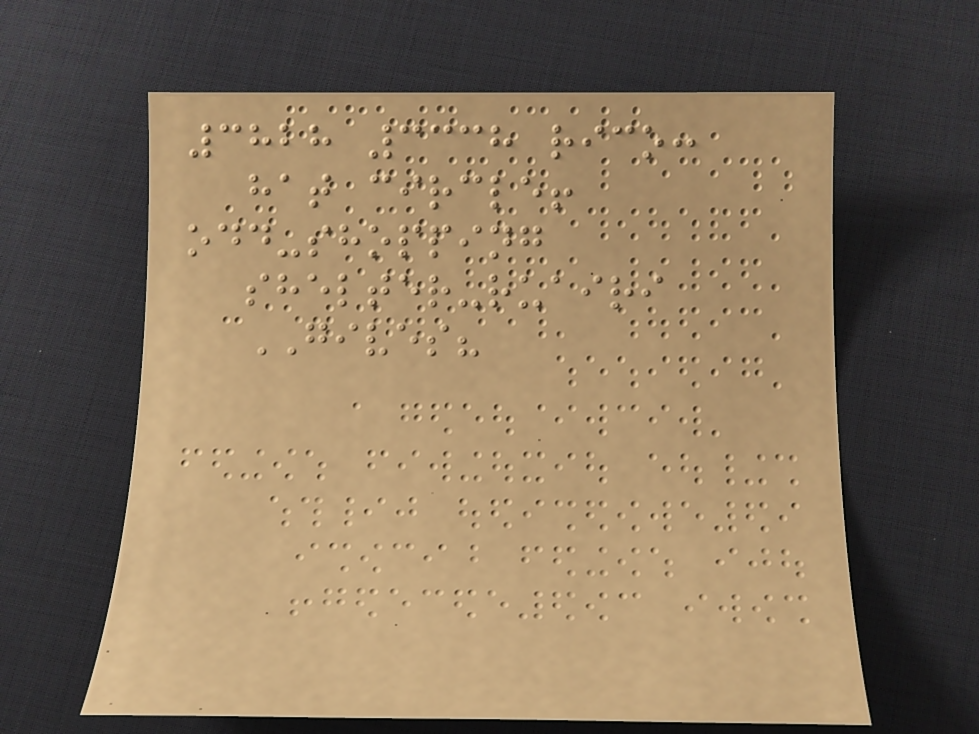3828 3338 rico:
hat circle!
odd-shopping
shelter-ruairi
GIVES?
